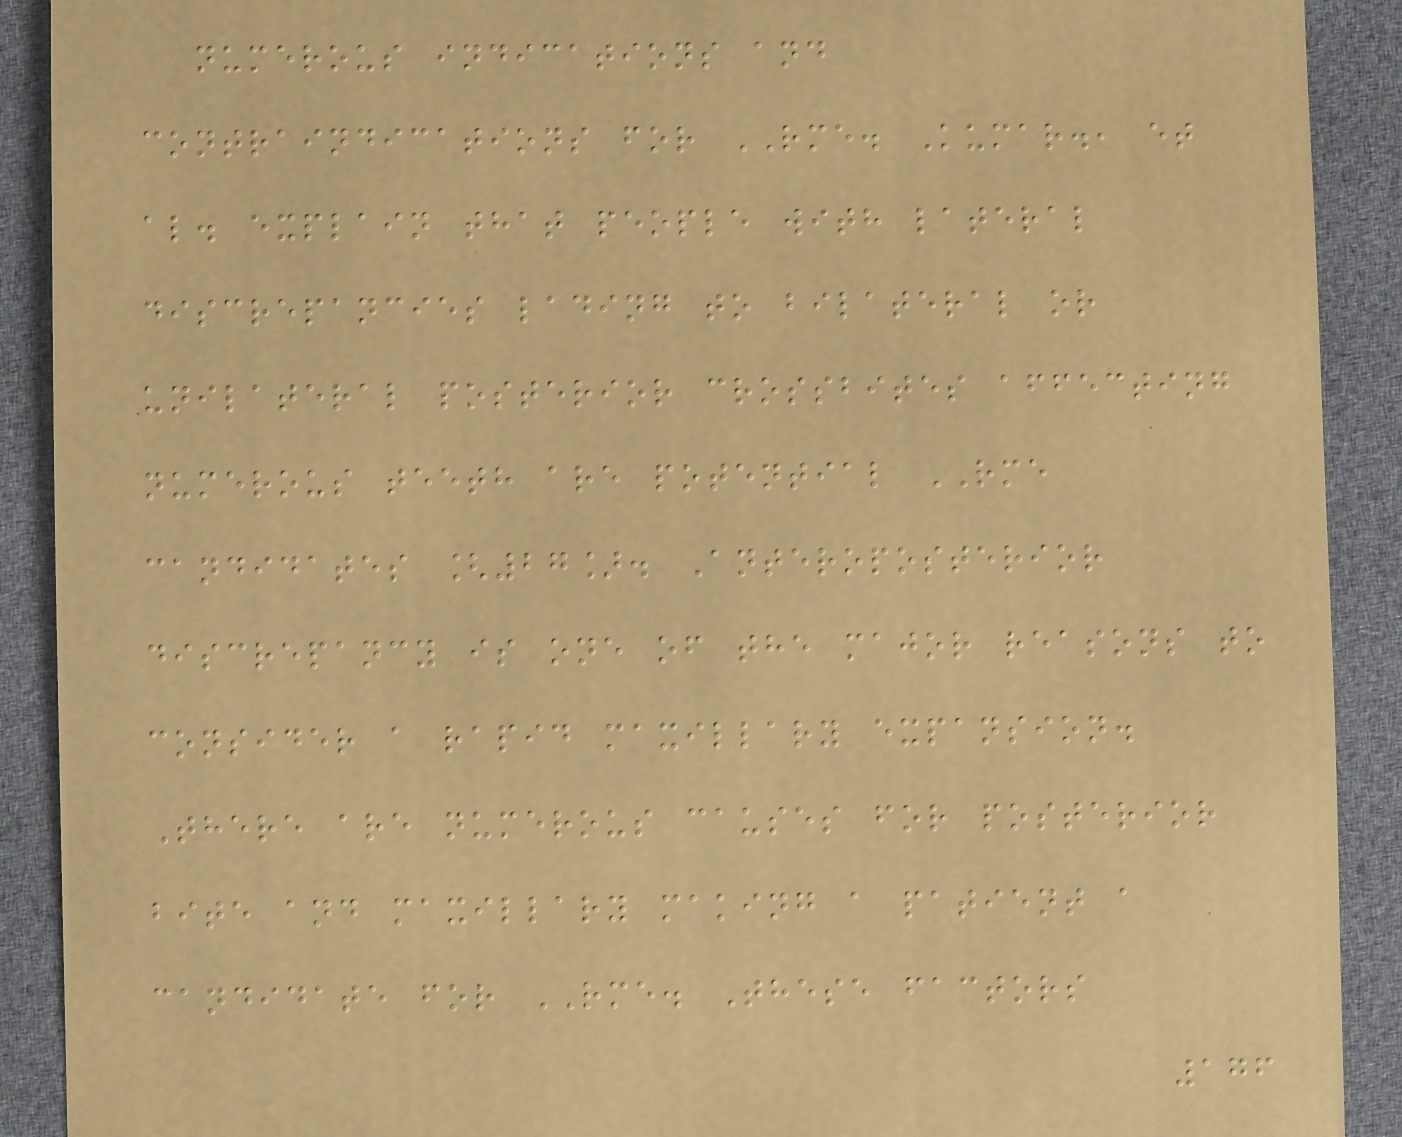numerous indications and
contraindications for RME. Kumar., et
al. explain that people with lateral
discrepancies lading to bilateral or
unilateral posterior crossbites affecting
numerous teeth are potential RME
candidates [27]. Anteroposterior
discrepancy is one of the major reasons to
consider a rapid maxillary expansion.
There are numerous causes for posterior
bite and maxillary making a patient a
candidate for RME. These factors
176
